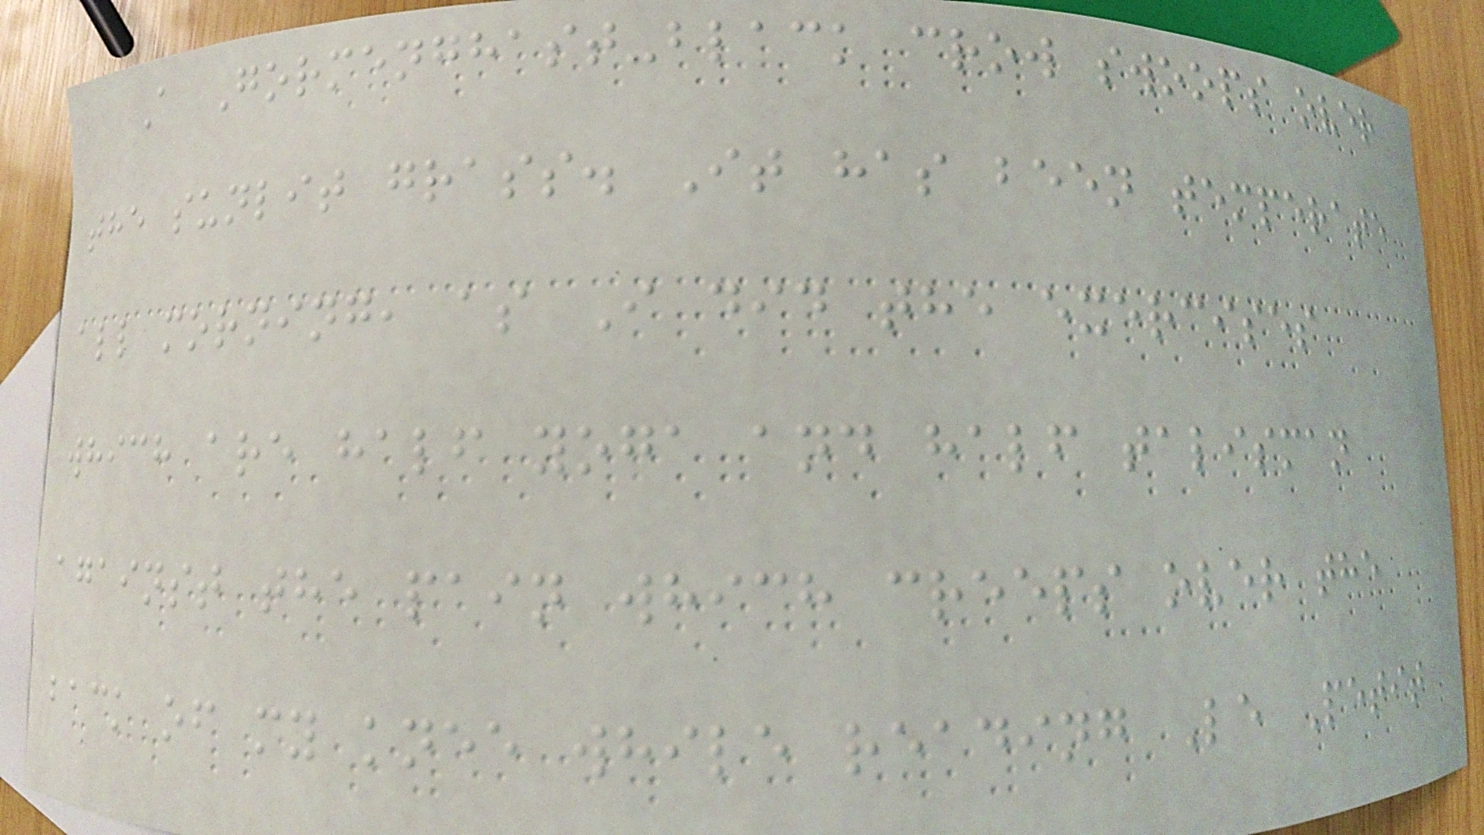A Gormenghast-black crow swoops over
the sunlit grass. It has been temperate
all morning, as I did the exercises
which are half yoga and half talisman
against the pain which creeps over the
back of my knee while reading Le Petit
